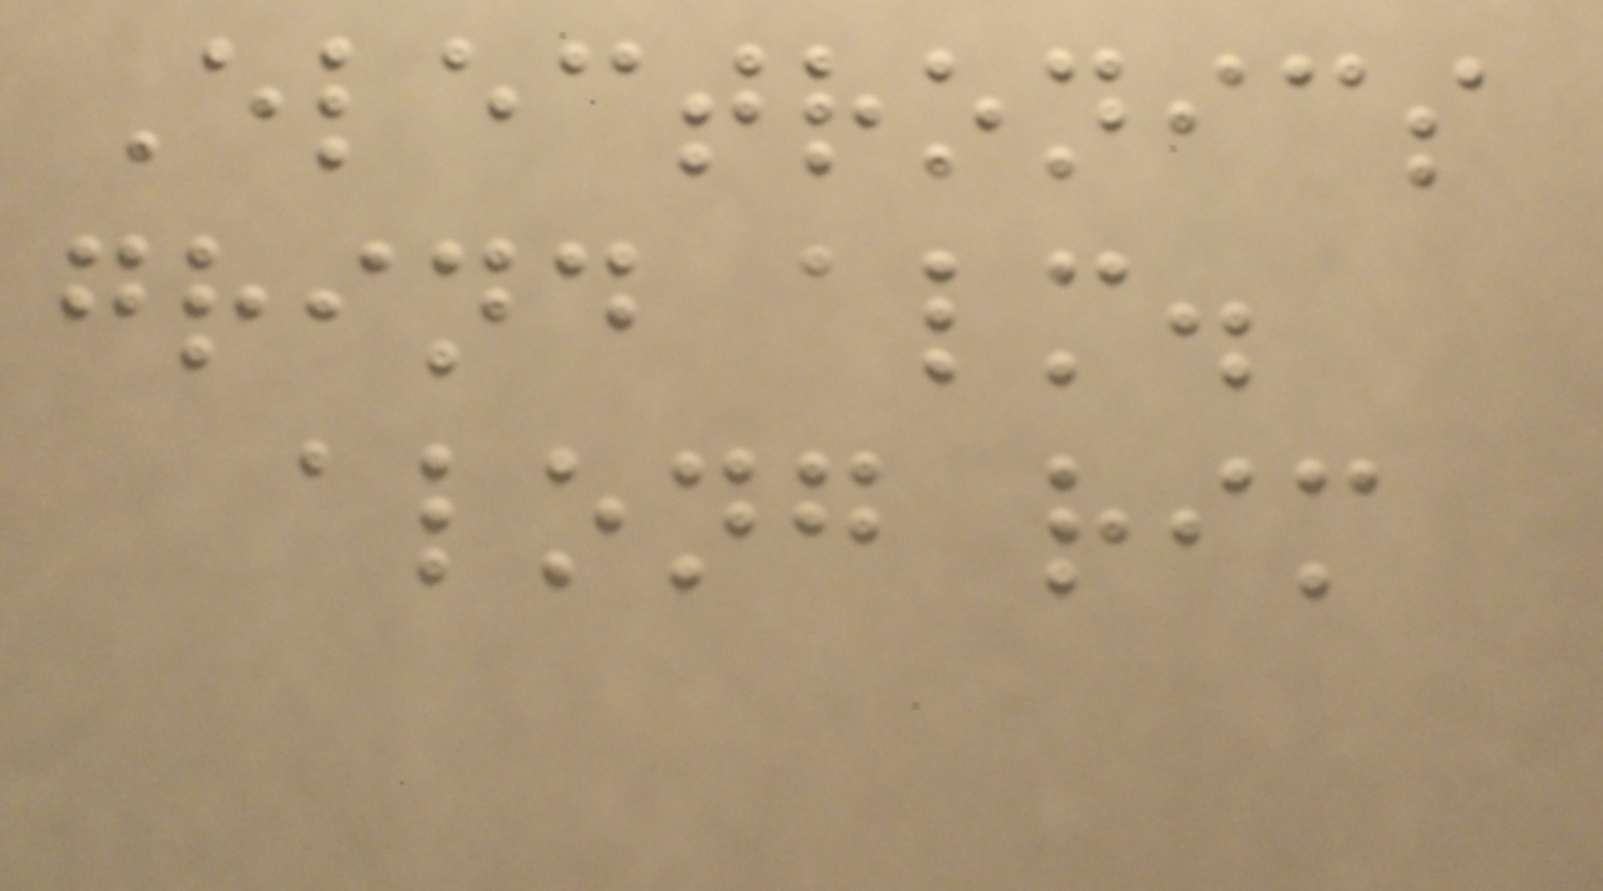Electronics
grind alm.
along rim
